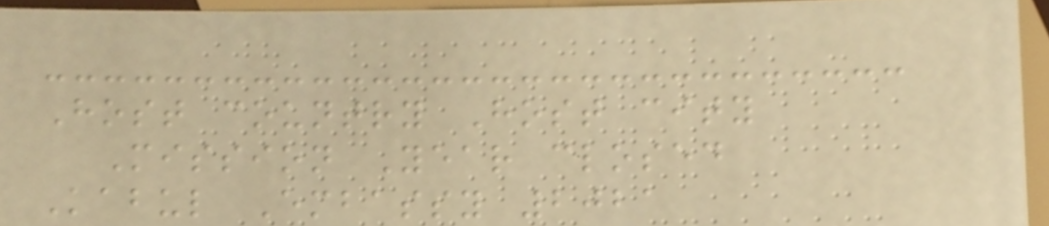Host country Host city
Mission Year closed
Kabul Embassy 2021
